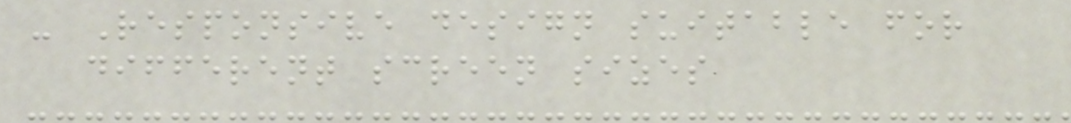- Responsive design suitable for
different screen sizes
